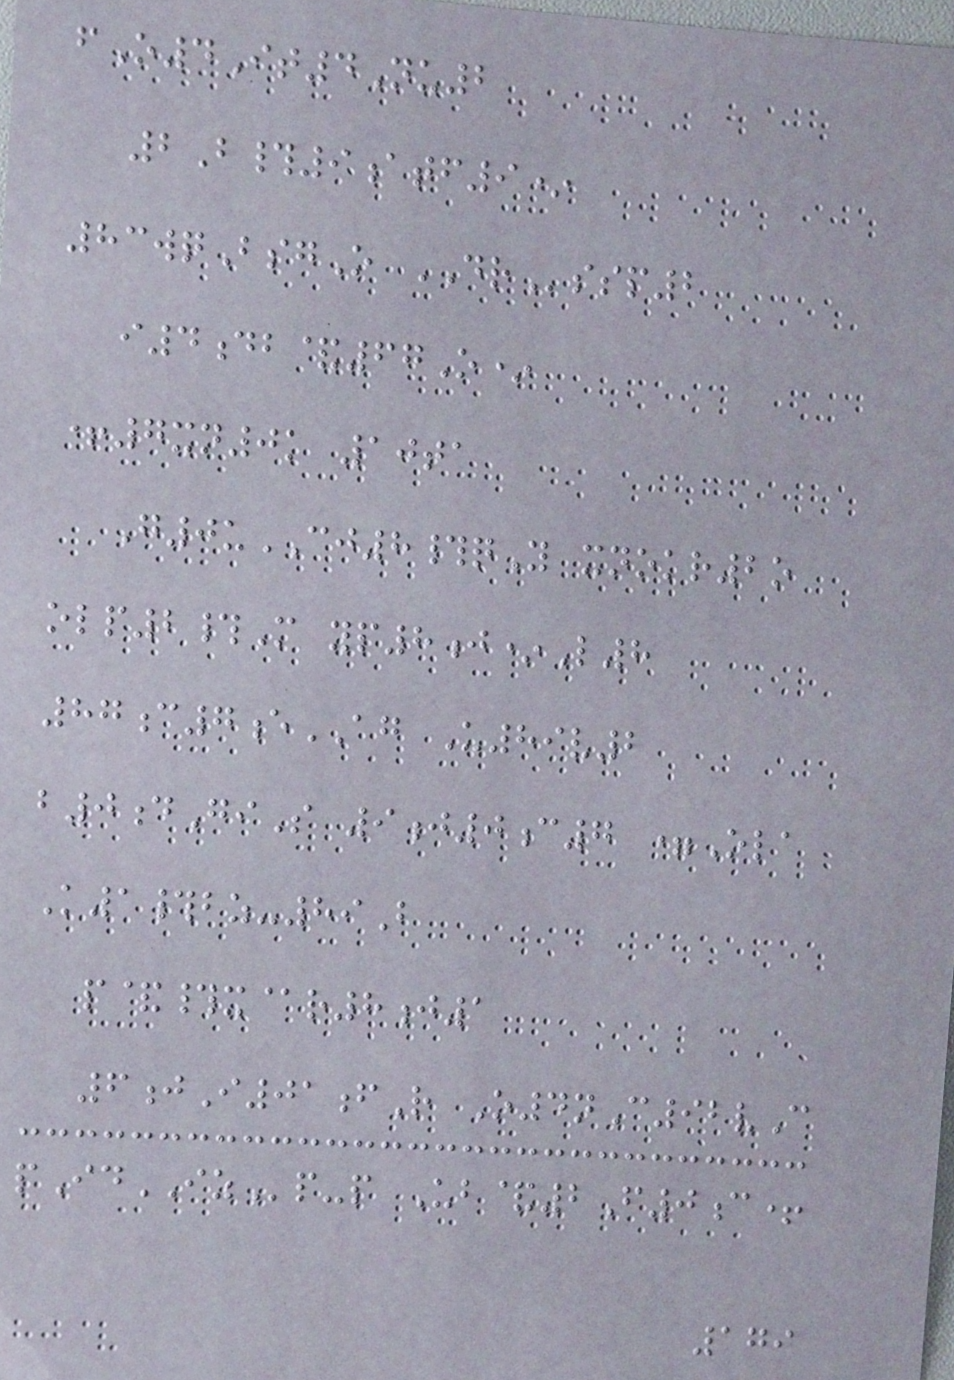fO4It4Nu2
2B#9atf9*
83wqBsgO DRssp2
i4db&67O*
+7xn0k 10ta
G0uCJ8#qY xnokr2o
olp2#M yp8j*L8
87c7eAG U89v2
b0dGiS 9j0c7 =Ola
K1#bz-89B
p&#x@r8j1
6jI01fR O4nC92vC
pIdIZp-p Ub&2F0c+
179
